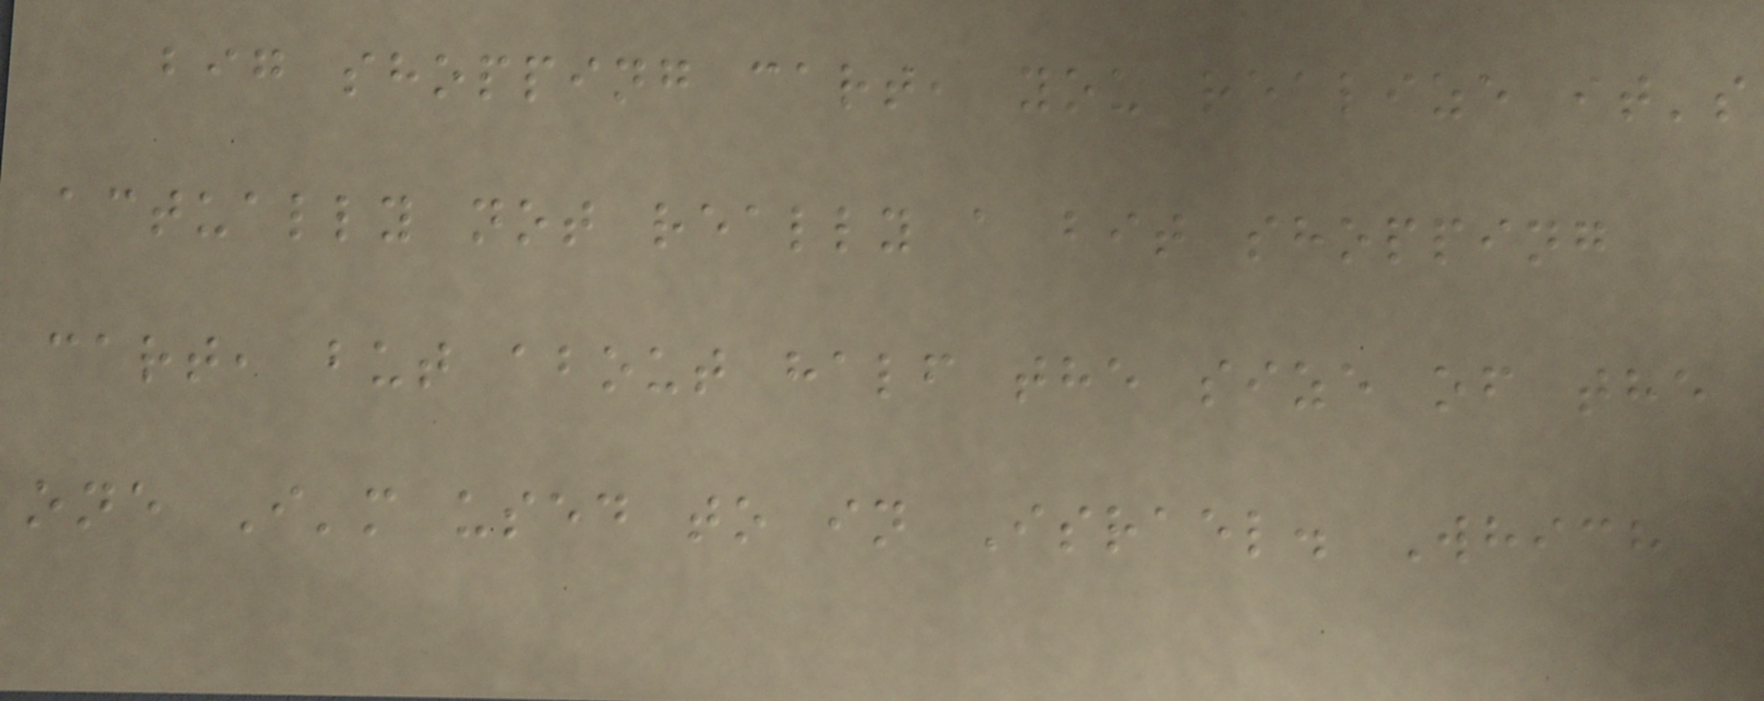big shopping cart, you realize it's
actually not really a bit shopping
cart, but about half the size of the
one I'm used to in Israel. Which
